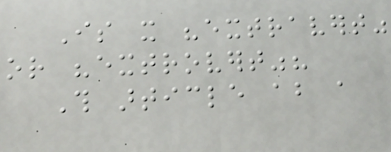Is it "extravert"
or "extrovert"?
This article about a
